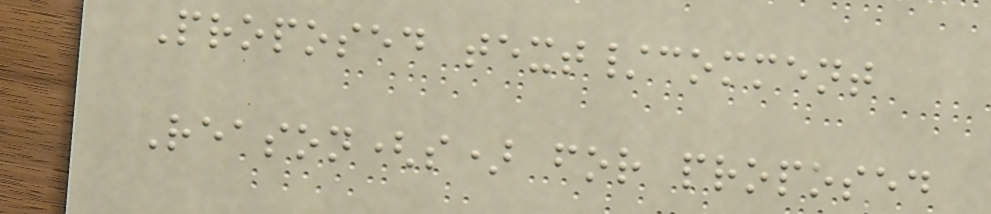Proposed text/comment
Reason(s) for proposed
